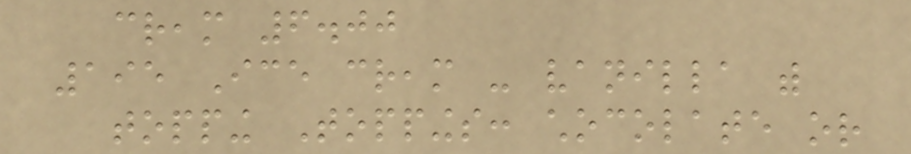cream 6.00
195 Ice cream - vanilla with
topping Toppings: chocolate or
